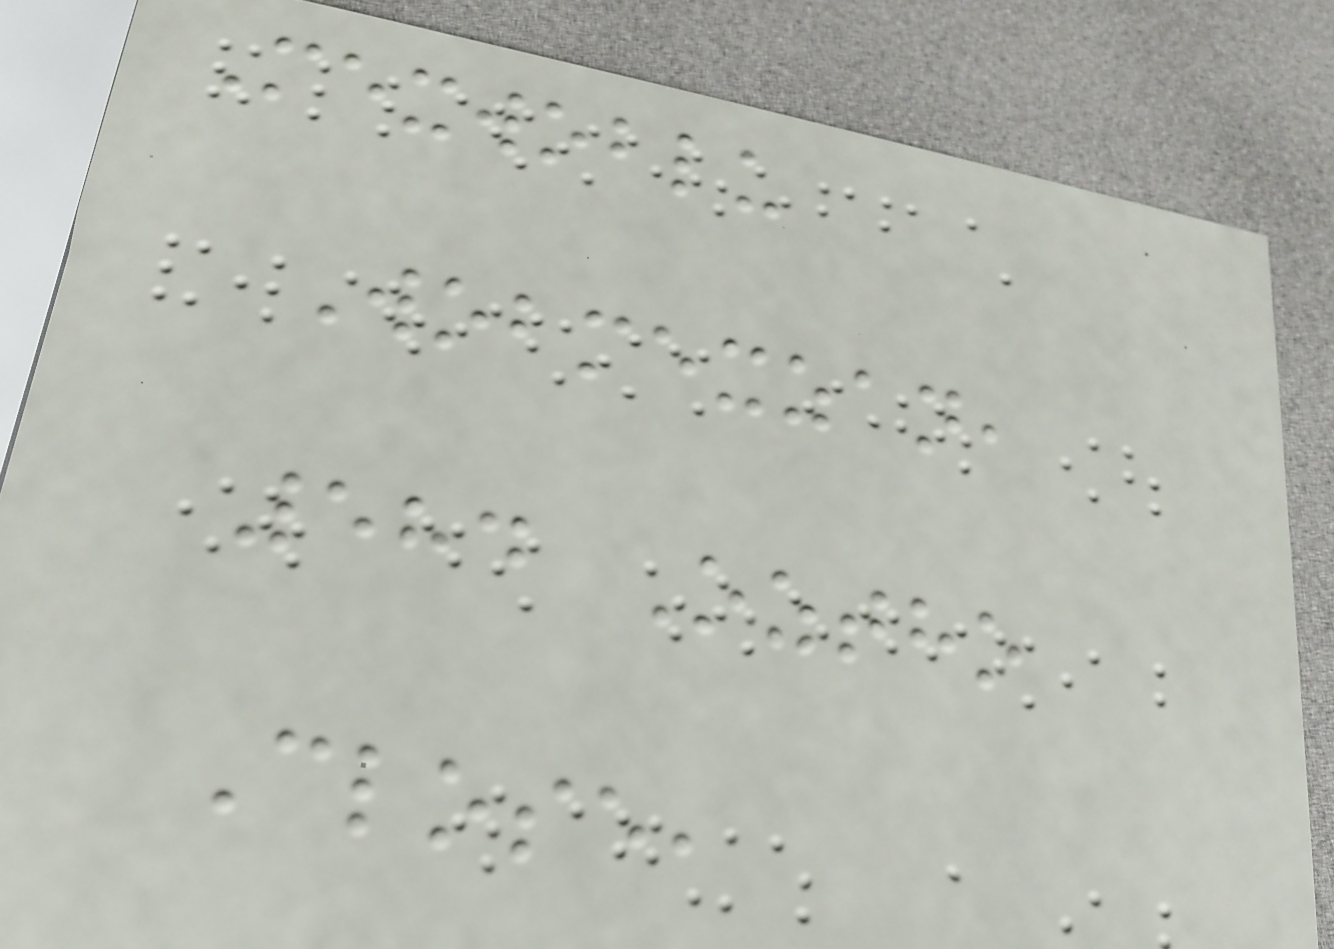Mexwoblu
Wobmexzan,
584 Oztho
Close,
